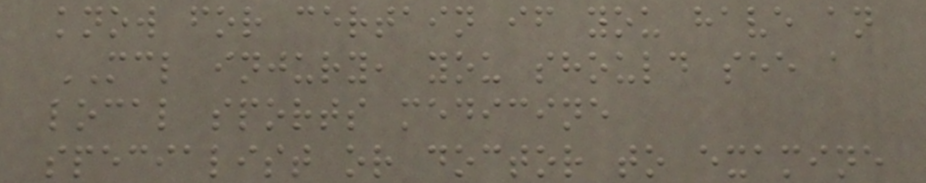know for certain if you have an
MCL injury, you should see a
local sports medicine
specialist or doctor to examine
